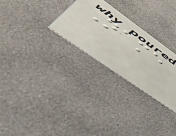Name
